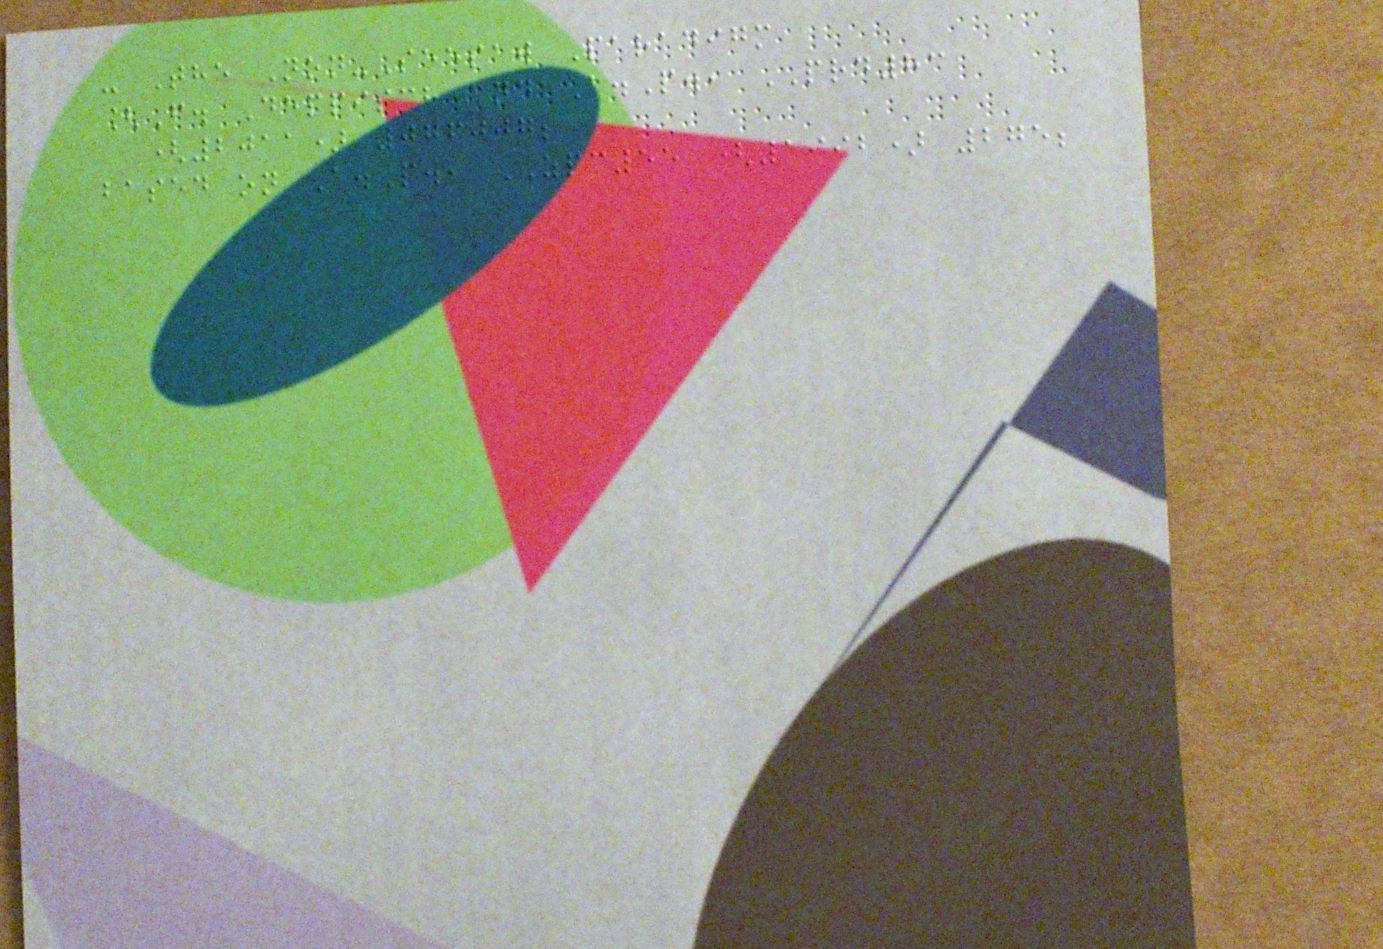- The Non-Seesaw Paradigm
[F. Deppisch and A.P., PRD83
(2011) 076007;
based on A.P., ZPC55 (1992) 275;
